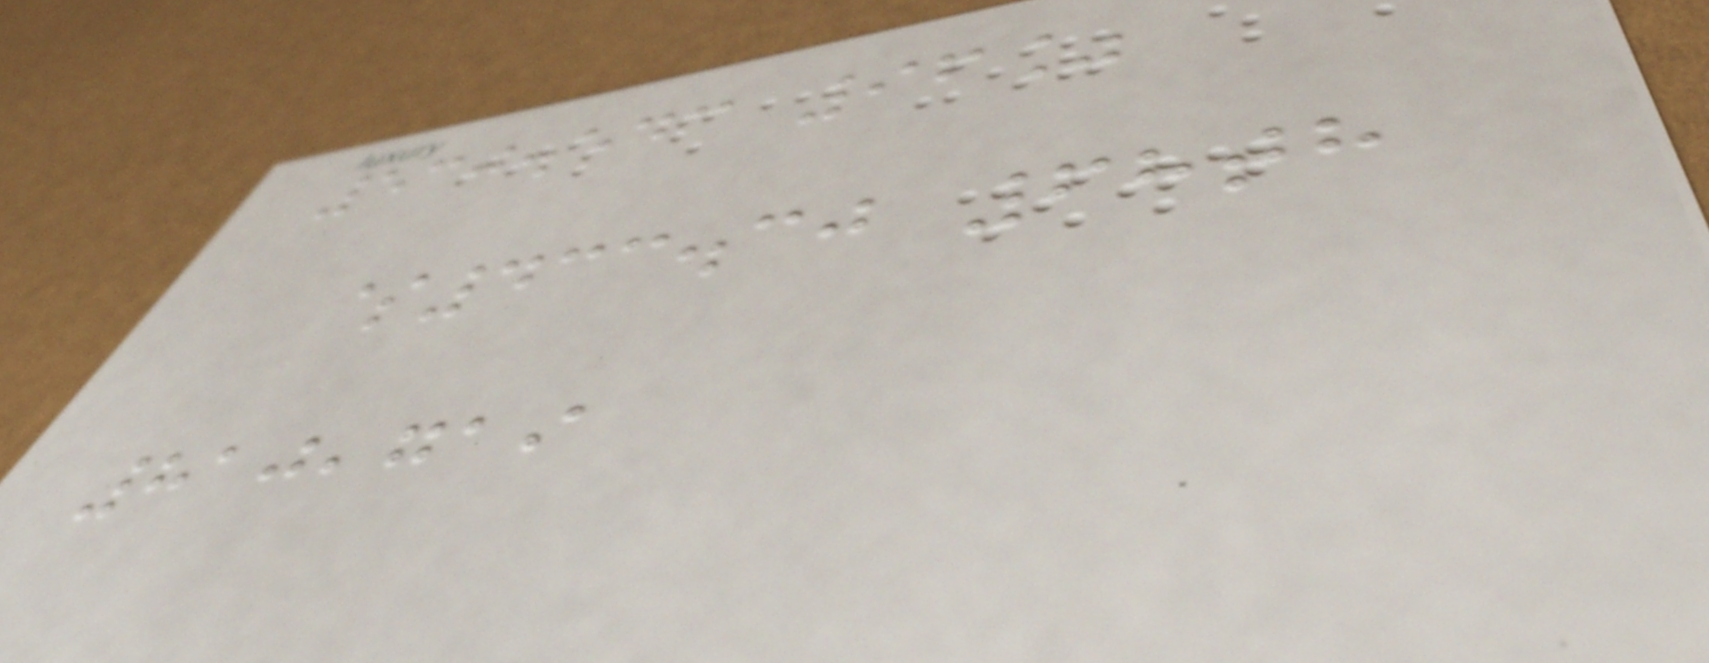530.543 96%
$433.30 68th
810,719
